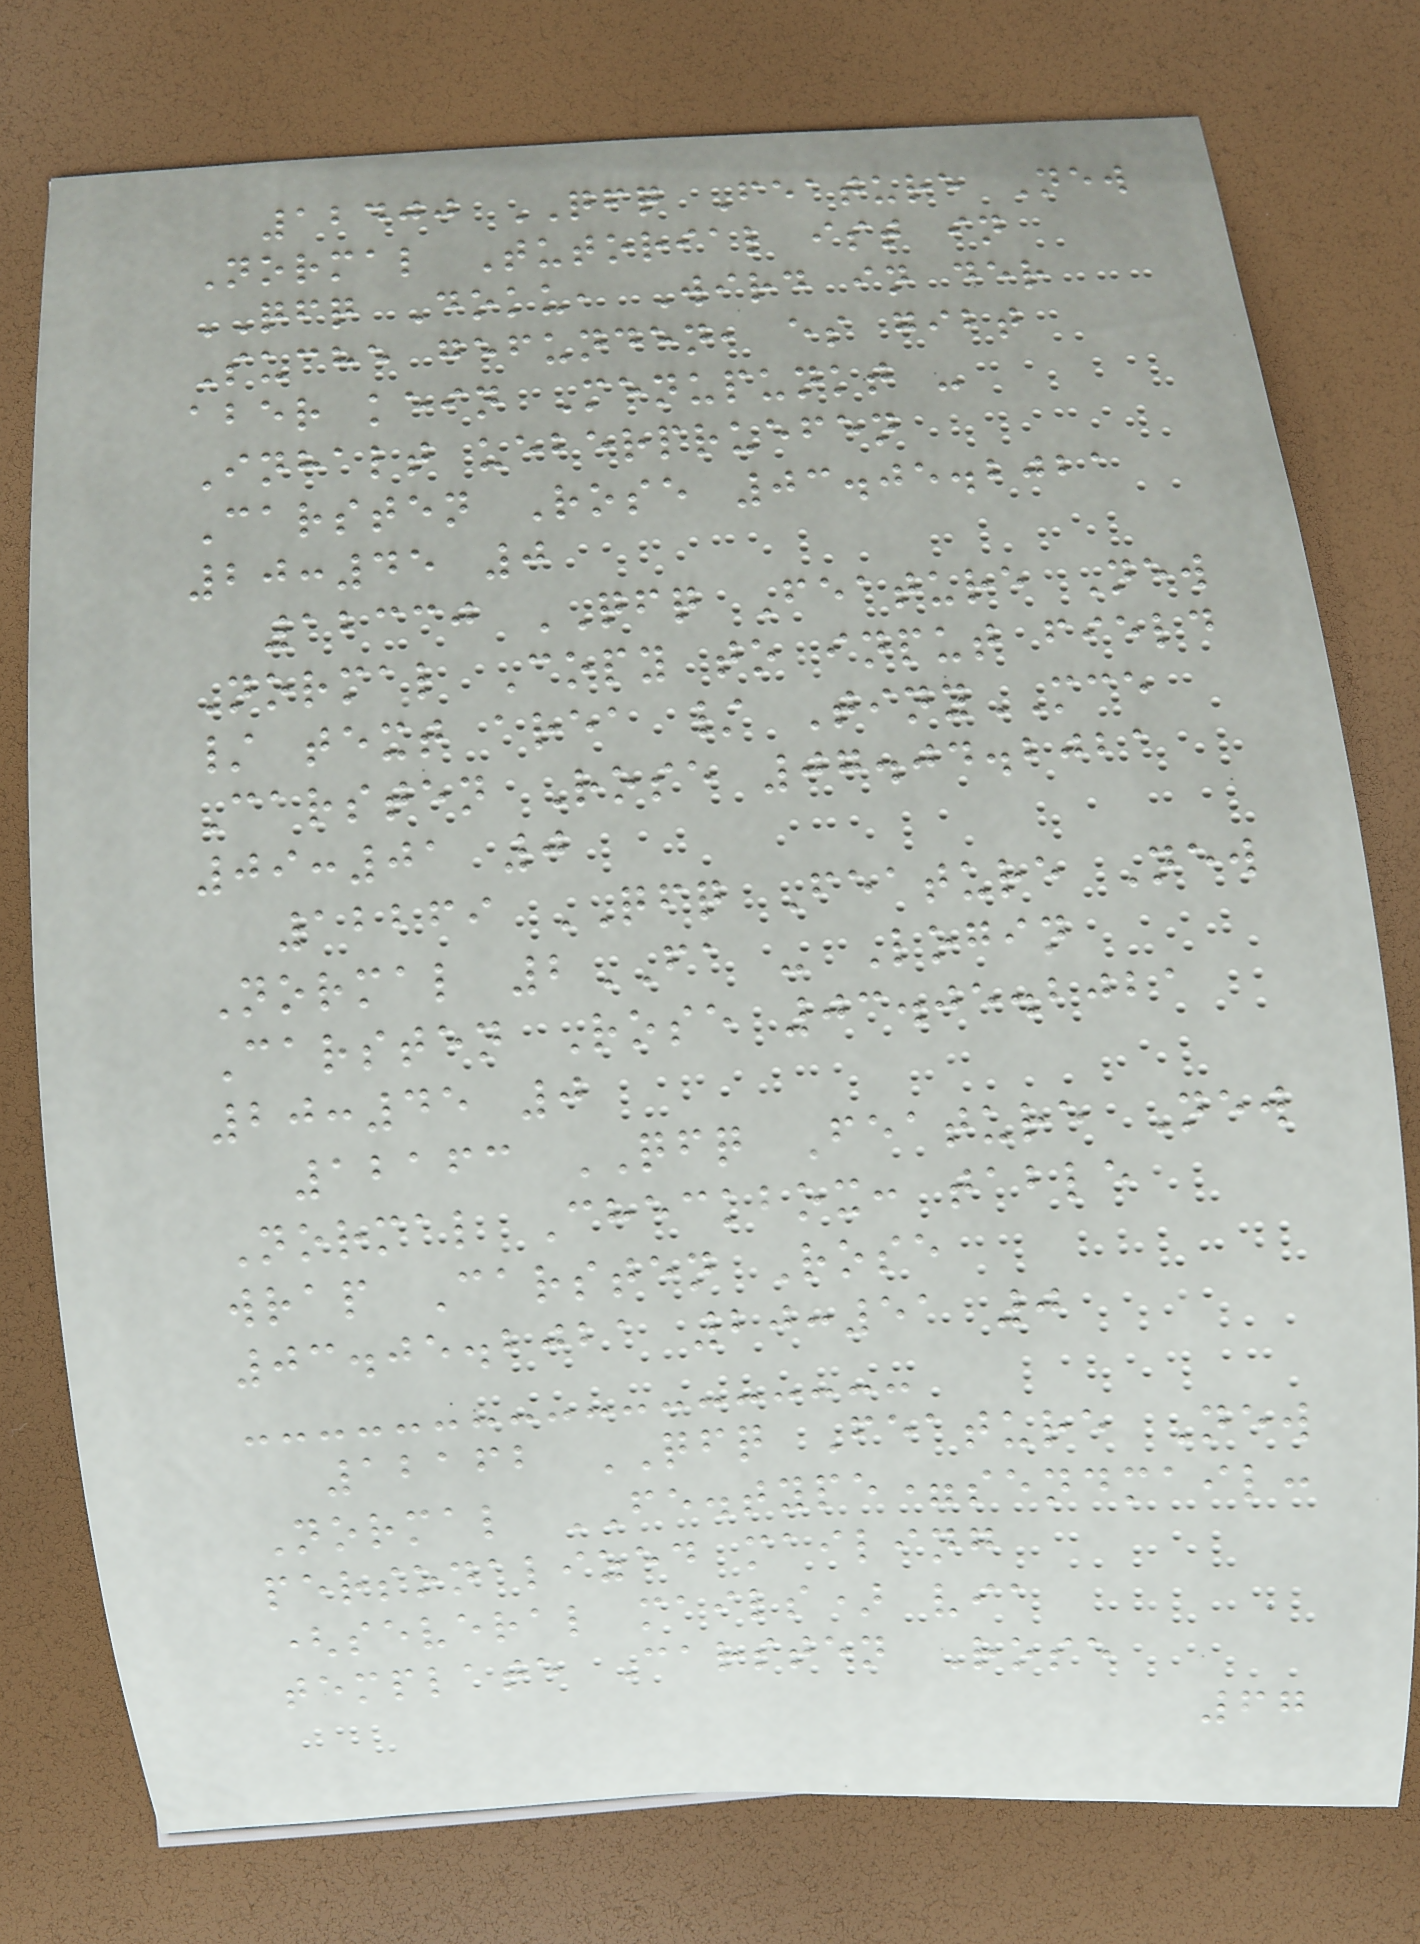12400 QFQ Feature New
Normal Tutorial ist in
QFQ Doku, Wird in der
Suche gefunden, es gibt
aber kein Menupunkt -
Inhalt ueberpruefen
Carsten Rose 03.05.2021
20:45 0
12330 QFQ Feature New
Normal Copy to input field
/ text area / TinyMCE
Carsten Rose 07.04.2021
09:01 0
12269 QFQ Feature New
Normal 2FA - Login
Carsten Rose 03.05.2021
20:45 0
12163 QFQ Feature New
Normal Checkbox: table
wrap Carsten Rose
03.05.2021 20:51 0
12162 QFQ Feature New
Normal FE.type=sendmail:
personalized mailing
(several mails) via
template Carsten Rose
67
